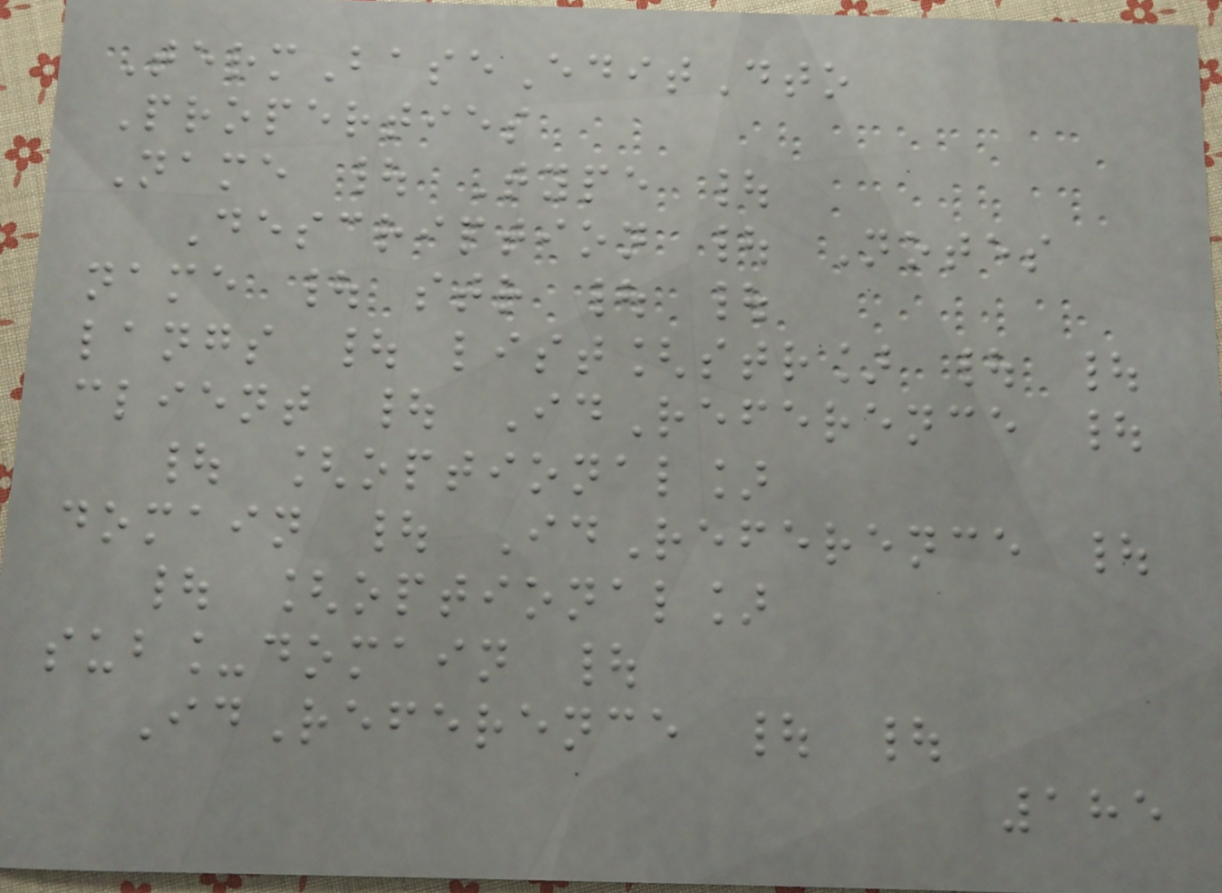TermBaseEditDto
Properties
Name | Type |
Description | Notes
name | str | |
langs | list[str] | |
client | IdReference |
| [optional]
domain | IdReference |
| [optional]
sub_domain |
IdReference | |
185
